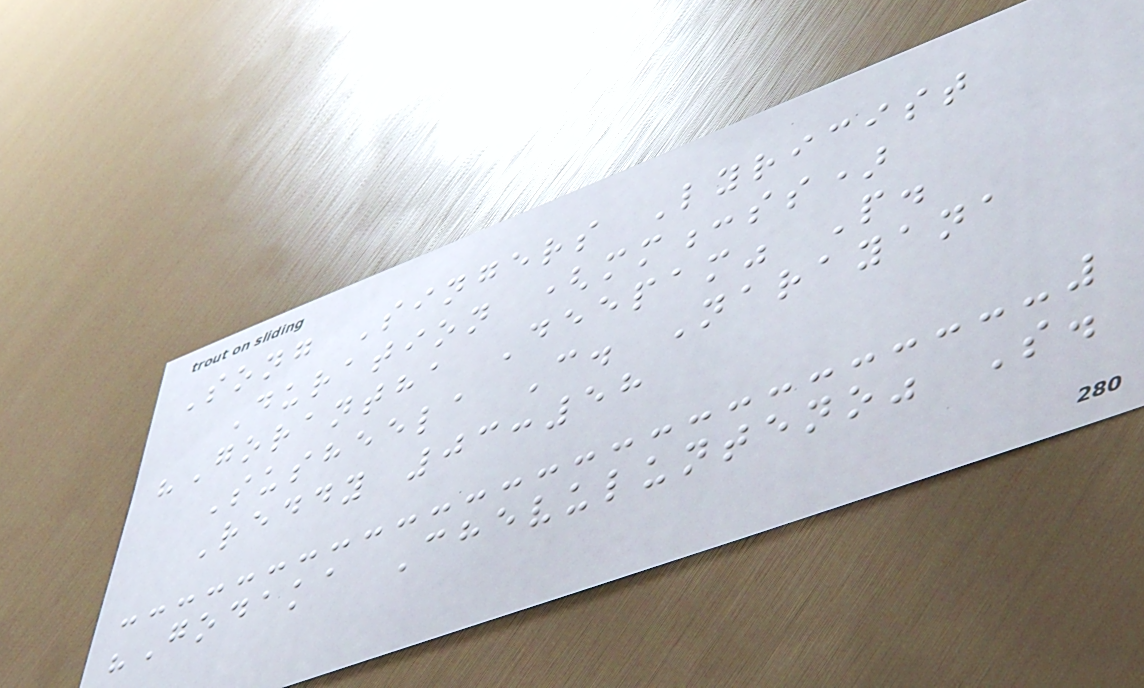Song Singers Lyricist
Duration (mm:ss)
"Gorantha Deepam" P.
Susheela C. Narayana
Reddy 03:58
"Godaka Chevulunteno" S.
